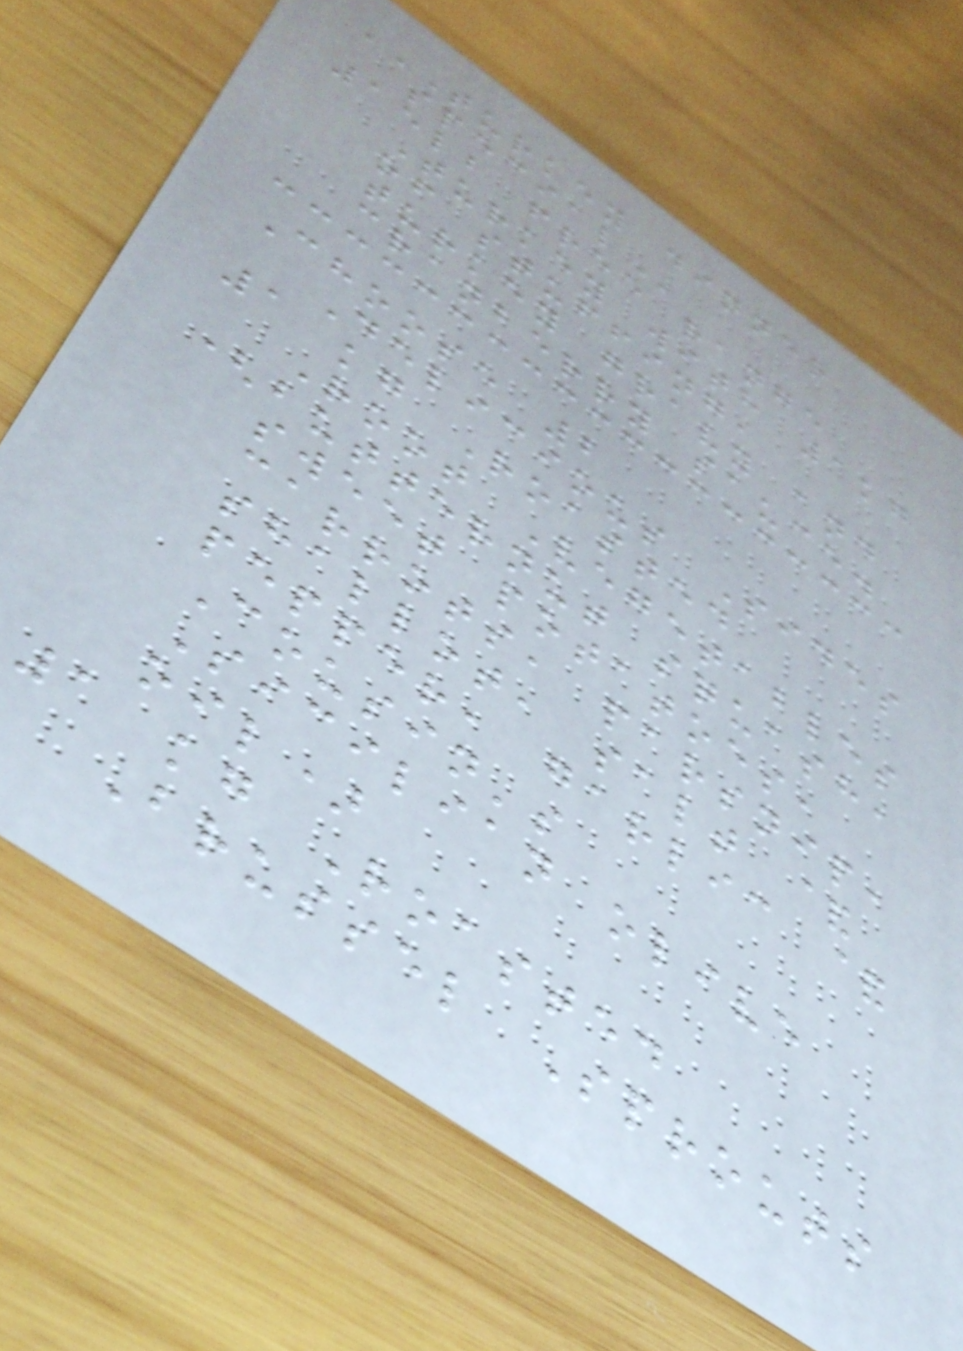TURKEY DINNER
SPECIAL
15lb free range
Turkey with 1kg
of stuffing,
turkey gravy and
cranberry sauce.
Choose 2
Delicious Sides
1 kg Roasted
Root Vegetables
(butternut squash,
sweet potatoes,
carrots, parsnip,
shallot, salt &
pepper, garlic &
Cousin's
Sicilian olive
oil)
1 kg Roasted
Brussel Sprouts
